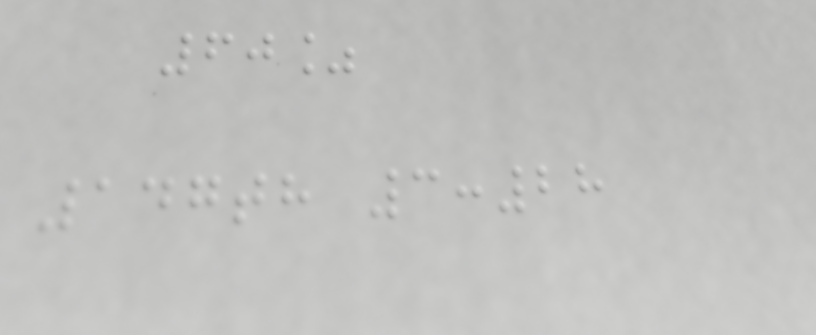60%
147th 3:28
